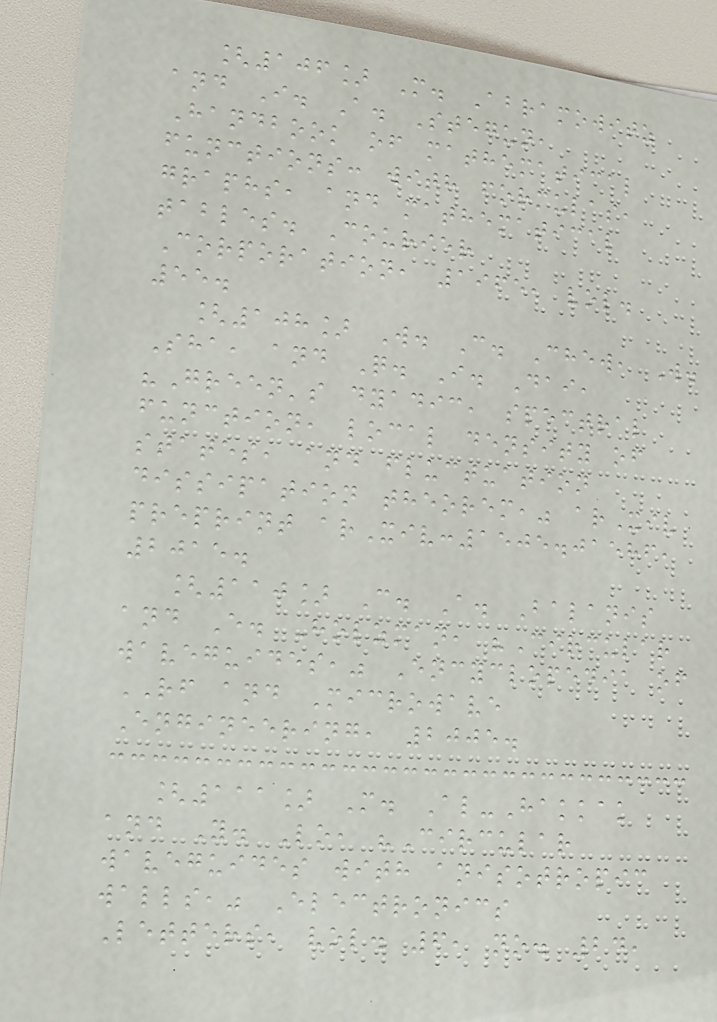[106] M. Abramowitz
and I. A. Stegun,
Handbook of mathematical
functions: with formulas,
graphs, and mathematical
tables. Courier
Corporation, 1965, vol.
55.
[108] W. C. Chew, W.
Sha, and Q. I. Dai,
"Green's dyadic, spectral
function, local density of
states, and fluctuation
dissipation theorem," arXiv
preprint arXiv:1505.01586,
2015.
[110] C. A. Balanis
and E. Holzman, "Circular
waveguides," Encyclopedia of
RF and Microwave
Engineering, 2005.
[111] M. Al-Hakkak
and Y. Lo, "Circular
waveguides with anisotropic
walls," Electronics
Letters, vol. 6, no. 24,
